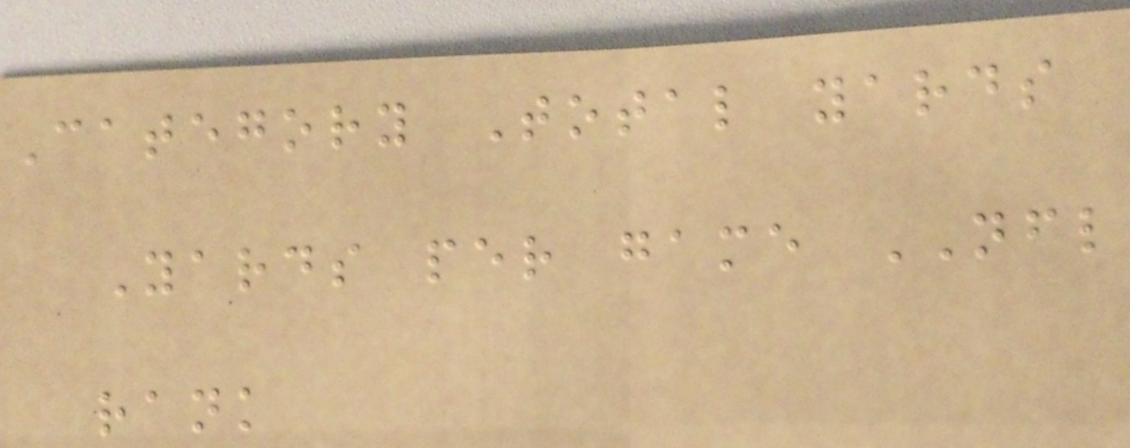Category Total yards
Yards per game NFL
rank
